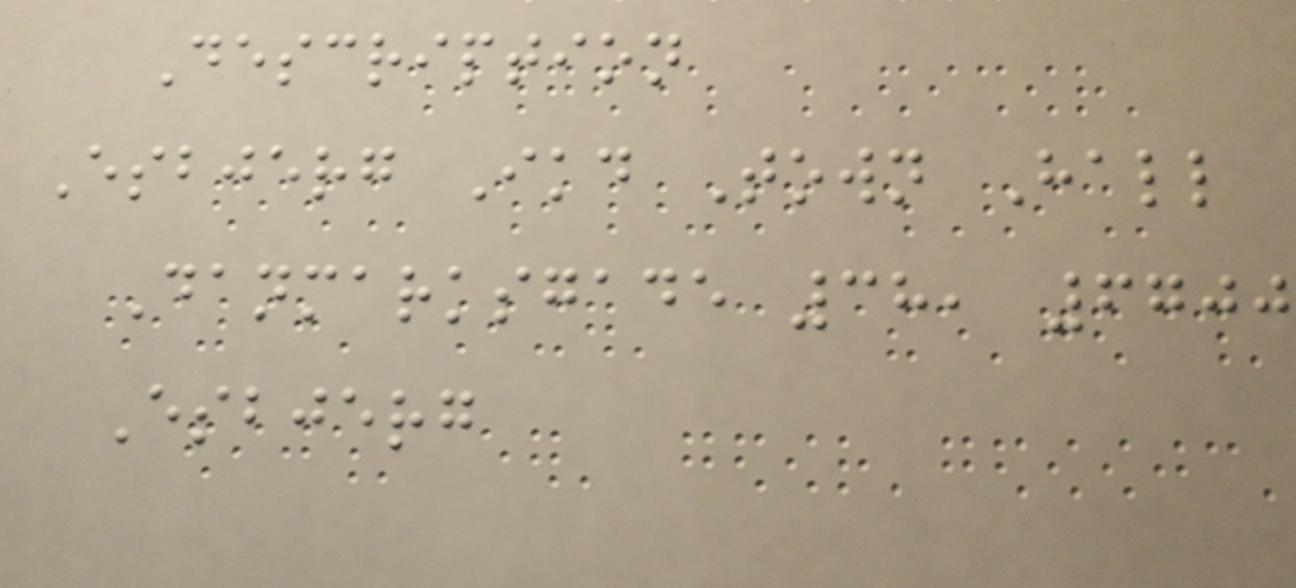Description
Esbjerg Ikd Town Hall
Danmarksgade 38, 6700
Esbjerg
